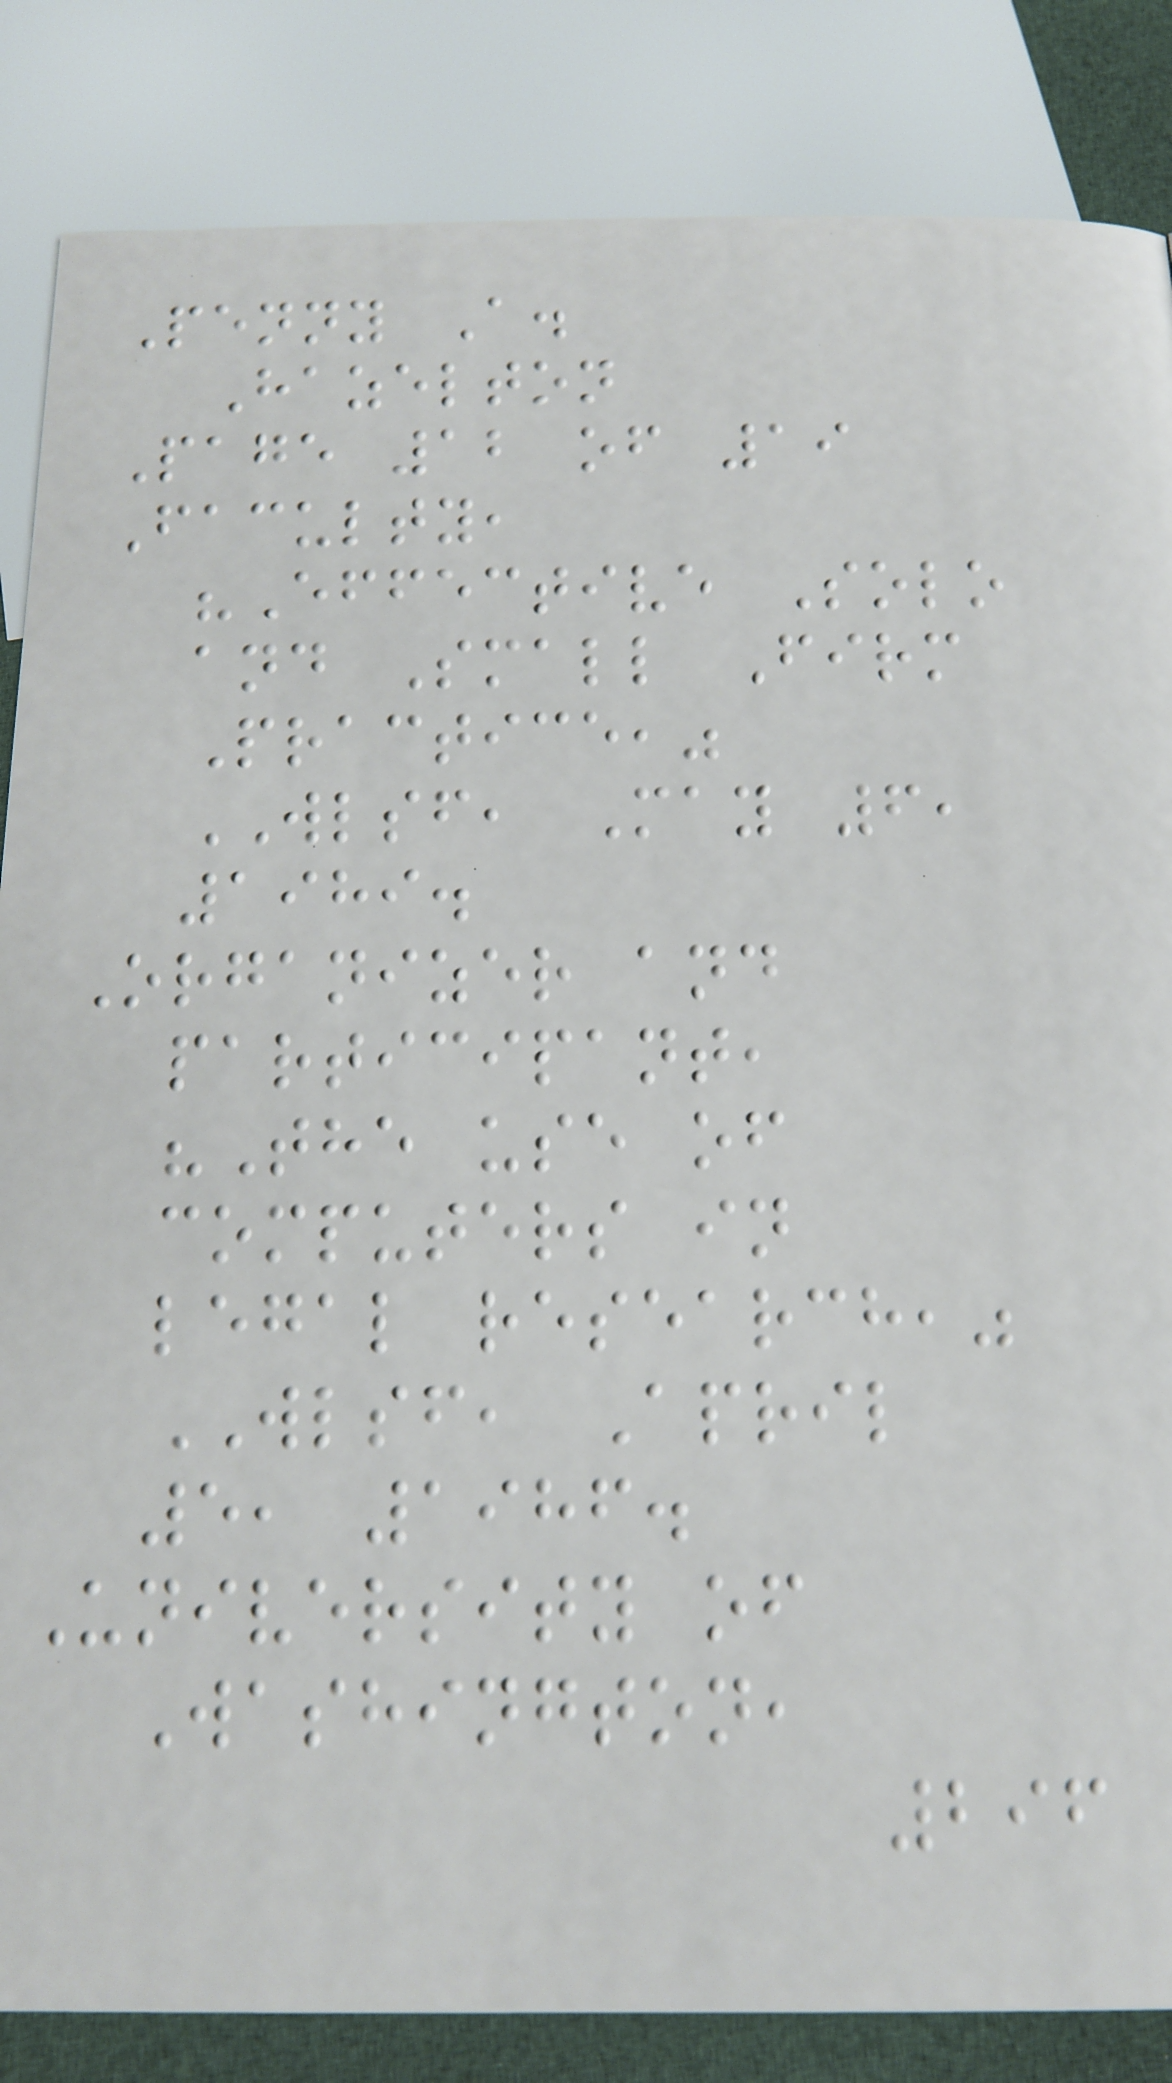Penny A.
Hazelton
Page 12 of 19
Faculty,
"Effective Solo
and Small Firm
Practice,"
WLSF, May 6,
1989.
Organizer and
participant,
"The use of
computers in
legal research,"
WLSF, April
5, 1986.
University of
Washington,
296
